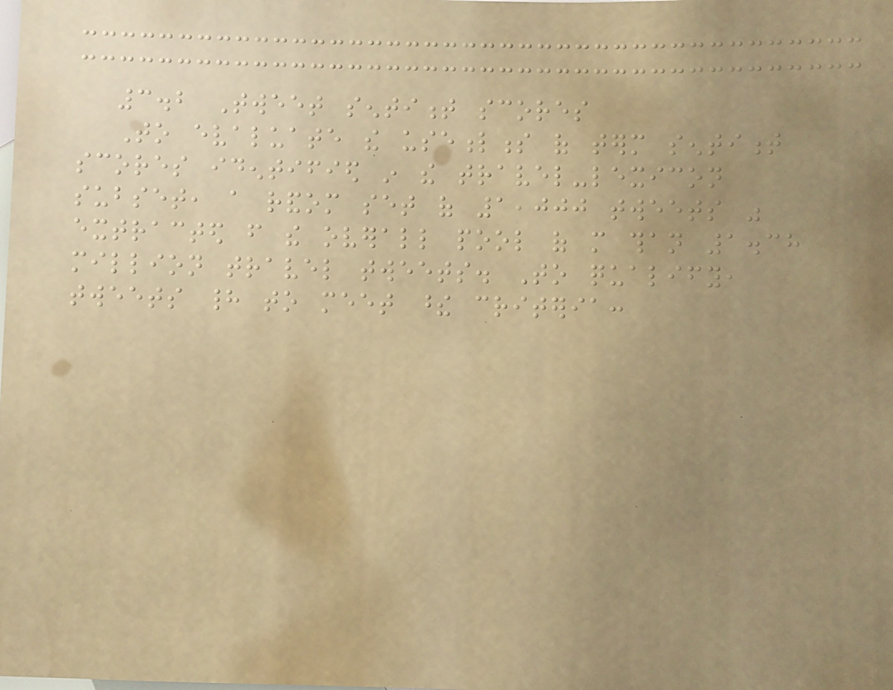3.2 Tweet sentiment scores
To evaluate the usefulness of term sentiment
scores identified in the travel-lexicon
subset, a random set of 1,000 tweets was
extracted from the overall pool of more than 1.38
million travel tweets. To qualify,
tweets had to meet these criteria:
